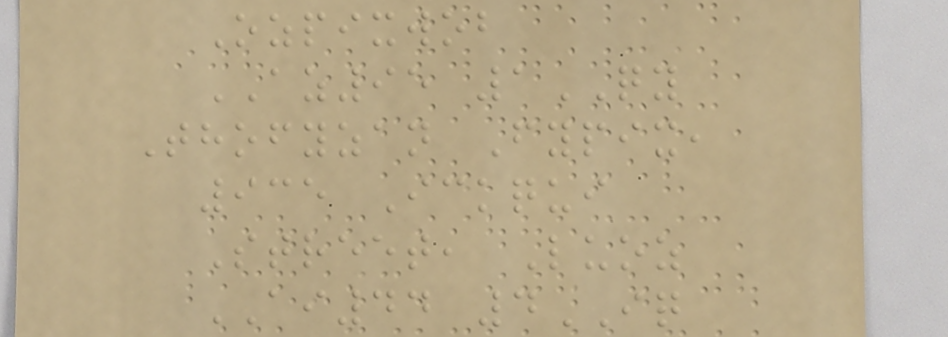Ozpixwob
AZ95 1QY
Thofyzan Fypix,
935 Ickqui
Street, Luoz
AI44 4IQ
